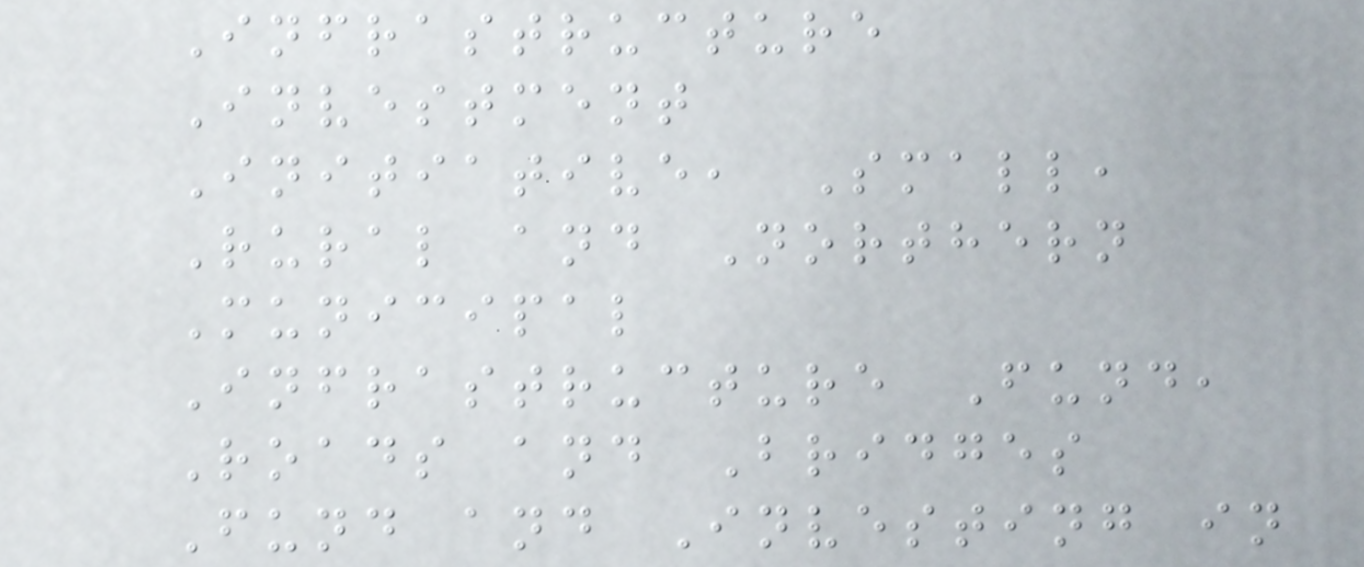Infrastructure
Investment
Initiative, Small,
Rural and Northern
Municipal
Infrastructure Fund,
Roads and Bridges
Fund and Investing in
